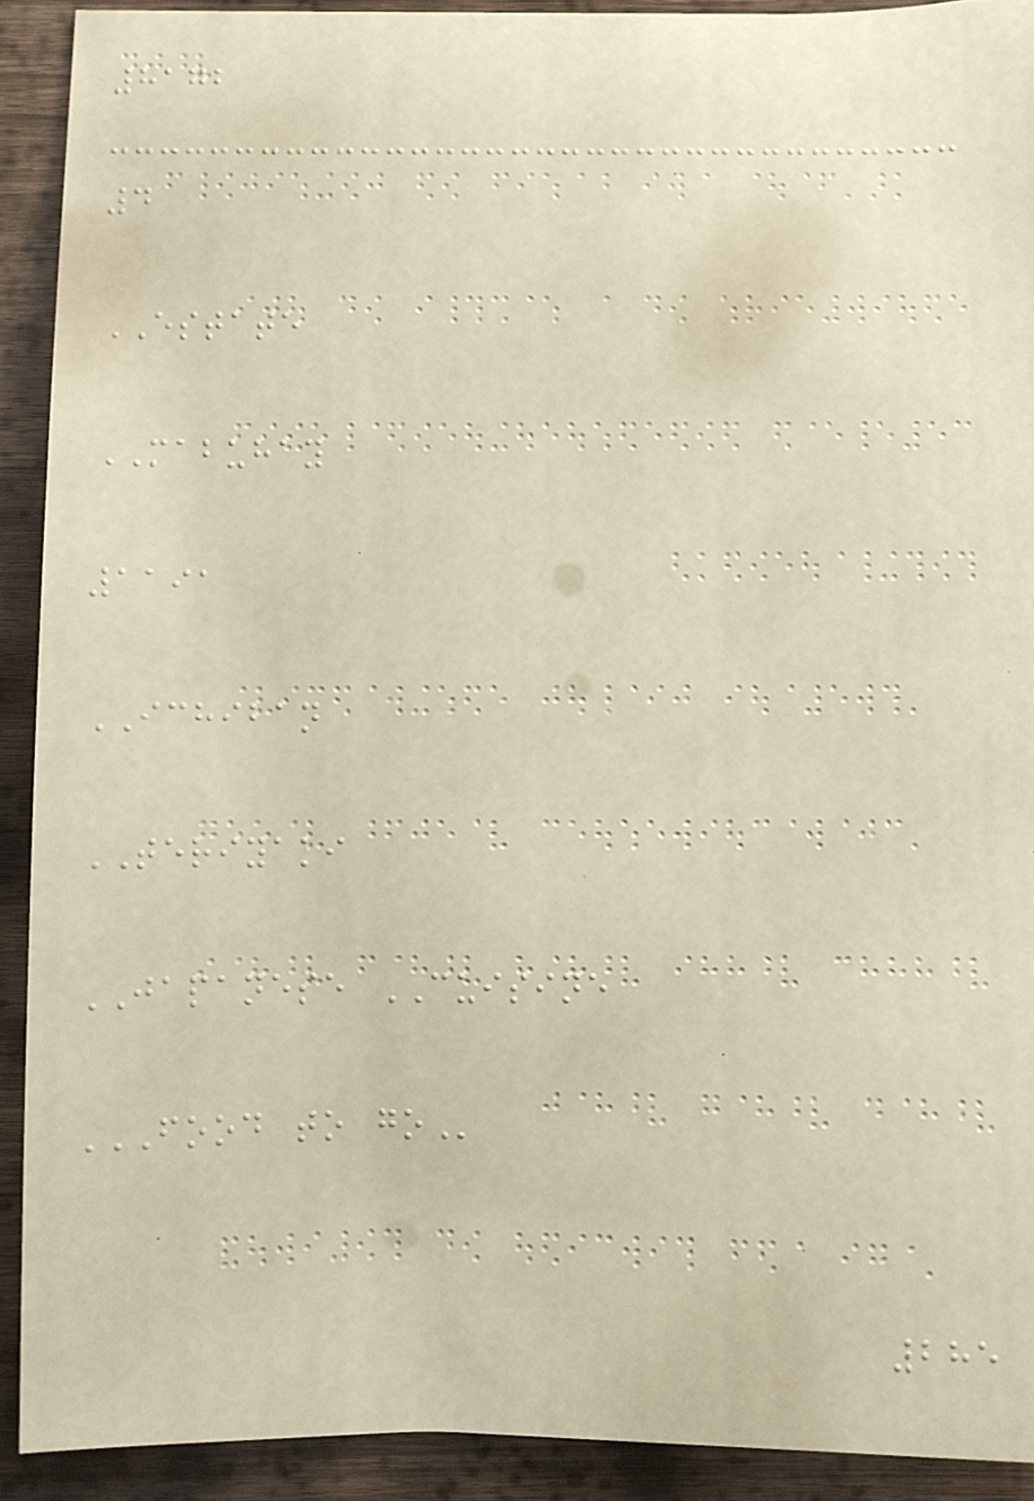8172
4
ESTATE
MABUHAY
1191
ICHIBAN
TERIYAKI
JAPANESE CUISINE
FOOD TO GO
285
